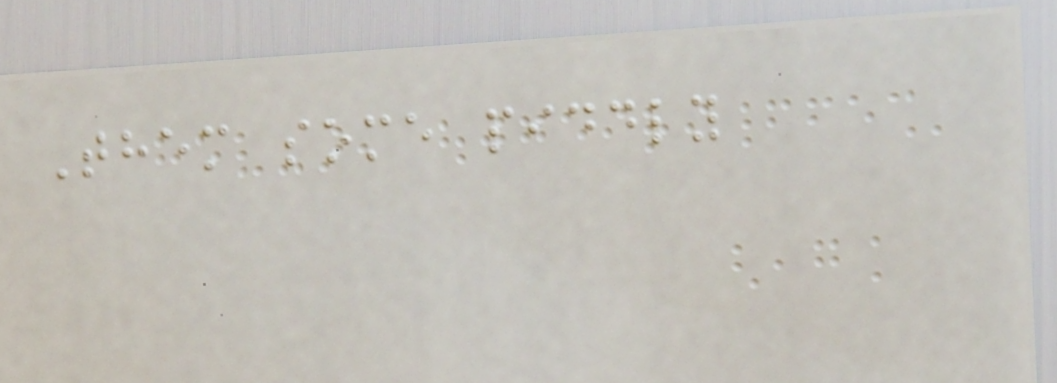Them some piddly
